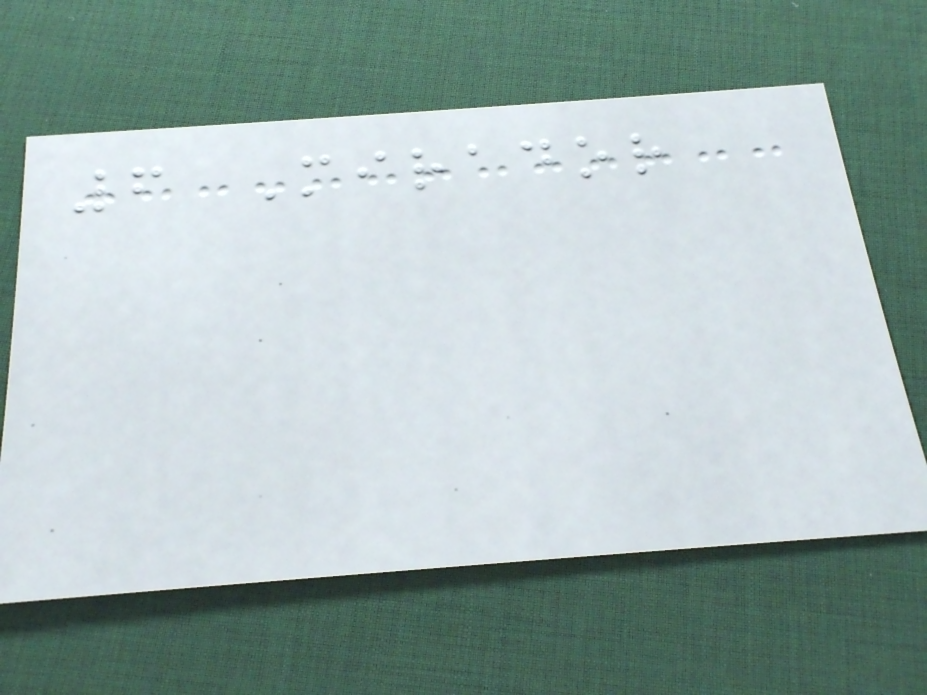6 Mirador
